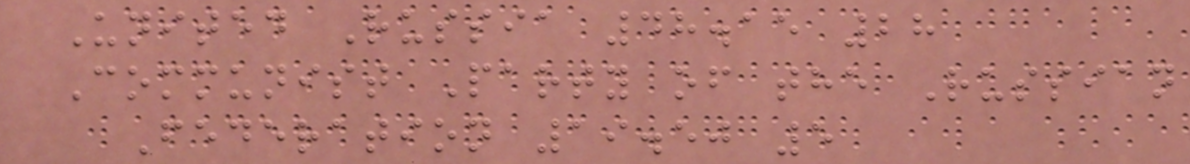United Russia 48.15 28
Communist Party of the Russian
Federation 19.50 5
